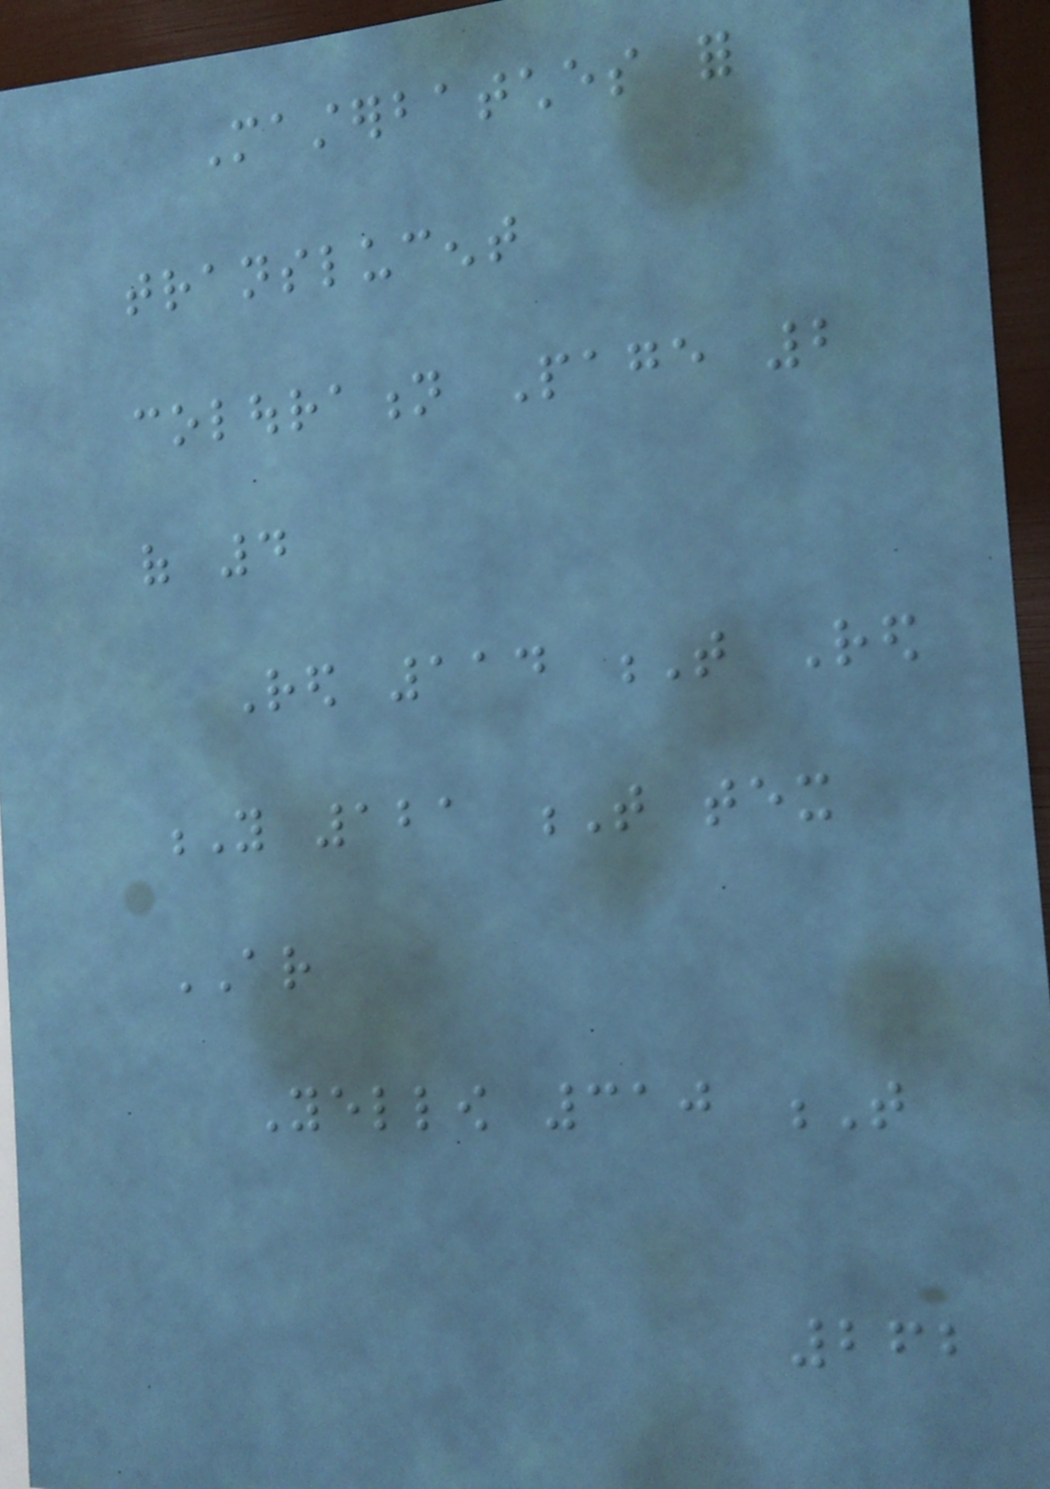Masterbatches for
translucent
colouration Page 2
of 4
Red 114 T Red
Y 121 T tex
AR
Yellow 310 T
262
